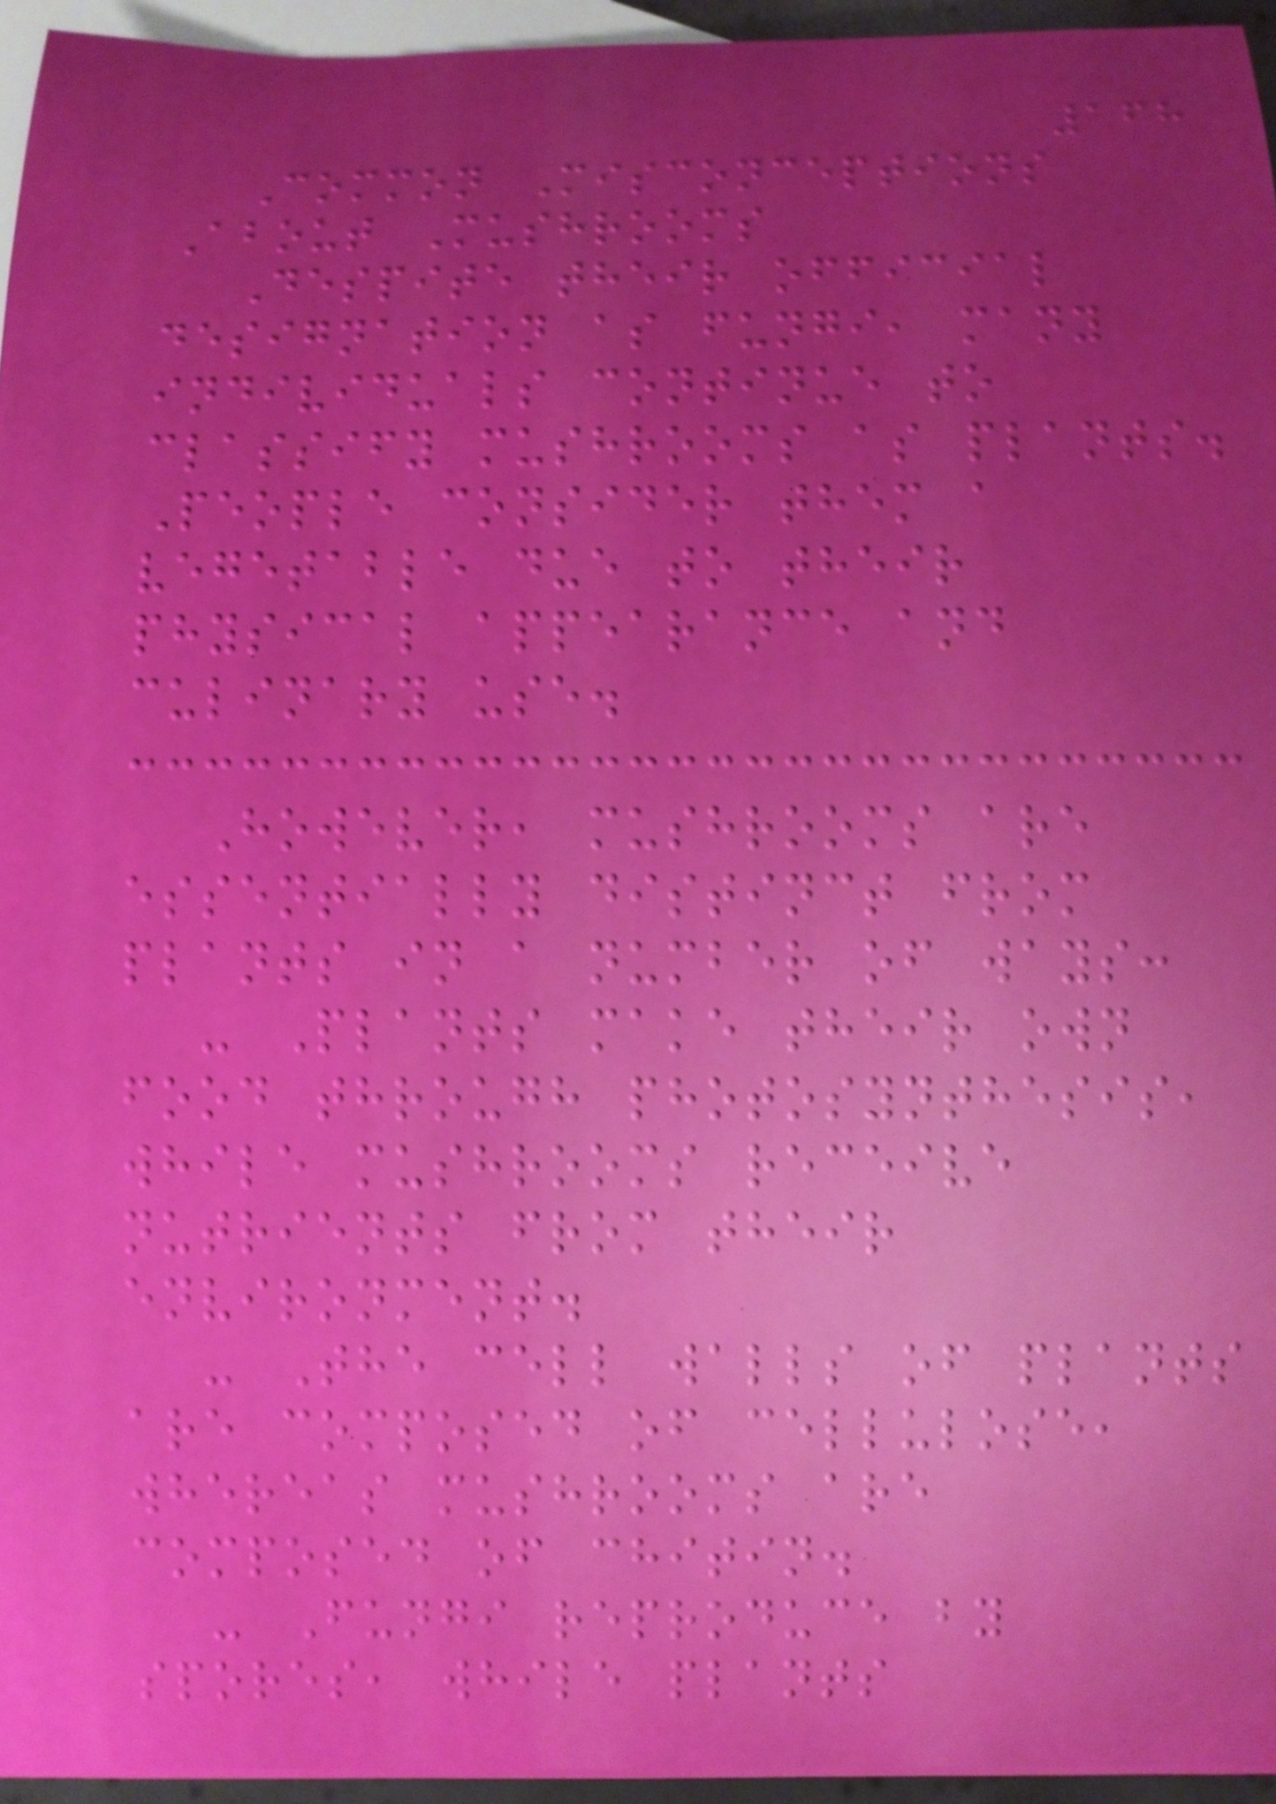168
Common Misconceptions
About Mushrooms
Despite their official
designation as fungi, many
individuals continue to
classify mushrooms as plants.
People consider them a
vegetable due to their
physical appearance and
culinary use.
However, mushrooms are
essentially distinct from
plants in a number of ways:
- Plants make their own
food through photosynthesis,
while mushrooms receive
nutrients from their
environment.
- The cell walls of plants
are composed of cellulose,
whereas mushrooms are
composed of chitin.
- Fungi reproduce by
spores, while plants
